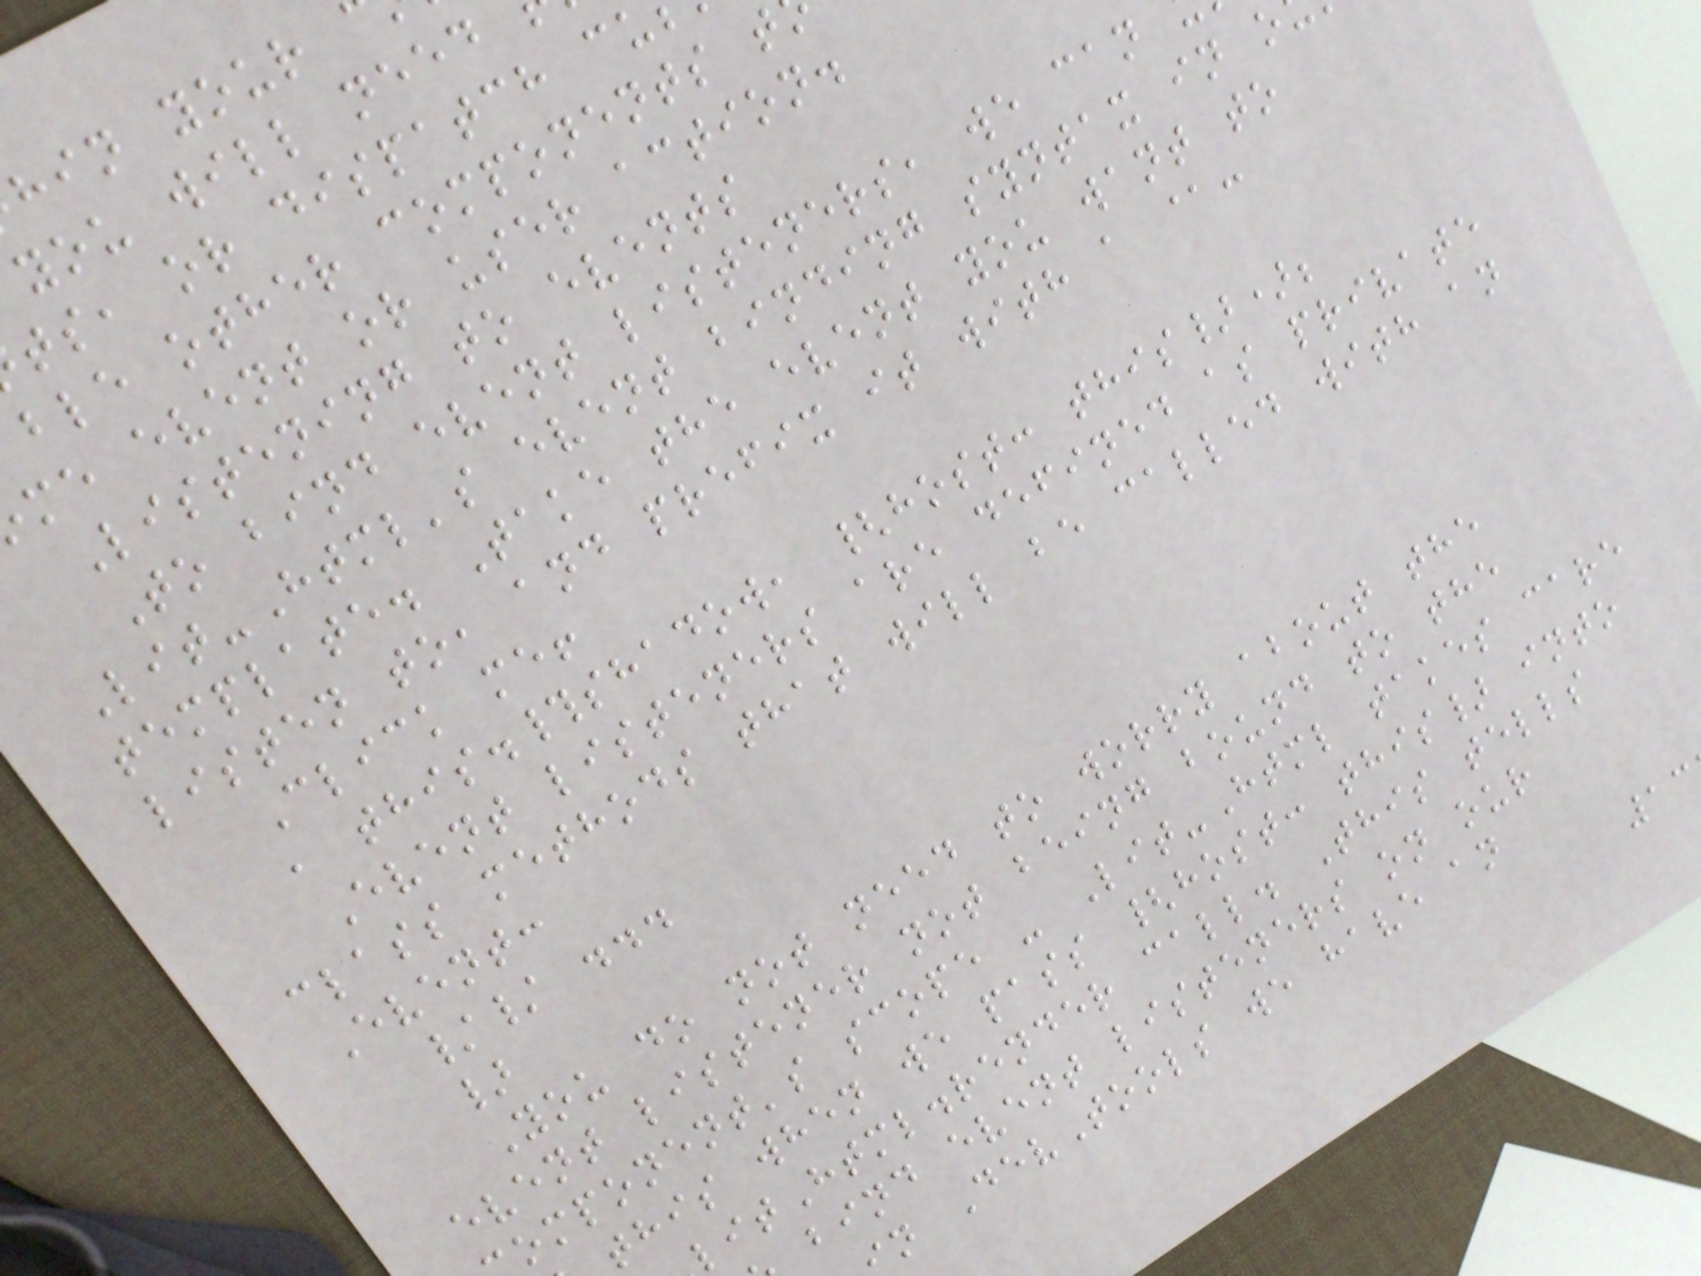you will need
ts, or dispatch cu
ble other components t
me event or user action.
Listening to events
To bind event listeners, we can
Lit-Html's event binding syntax in o
template. Take the event you want to
listen to, and prefix it with a @:
Click me!
, this.#shadow, {host: this});
Event listeners are defined as private
class methods that will be called with an
Event:
// ...
}
You do not need to worry about the
event listener not being bound to the
omponent's scope - Lit-Html takes care
this when we pass {host: this} into
itHtml.render call. This tells
bind event listeners on our
n DevTools we have an
